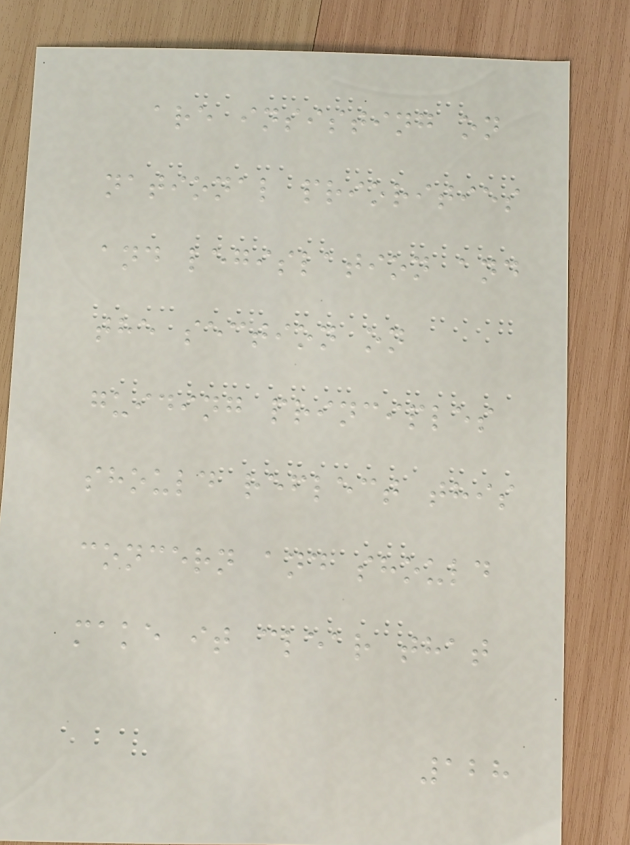are insisting on
national priorities
and legislation and
the section on
guiding principles
should reflect this
concern and should
make it clear that
128
